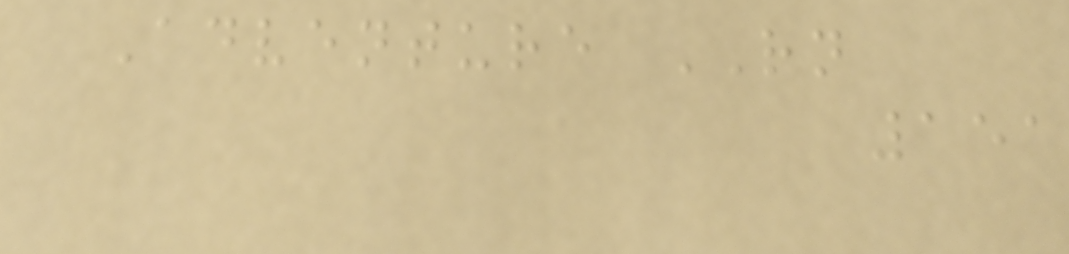Adventure RN
151
